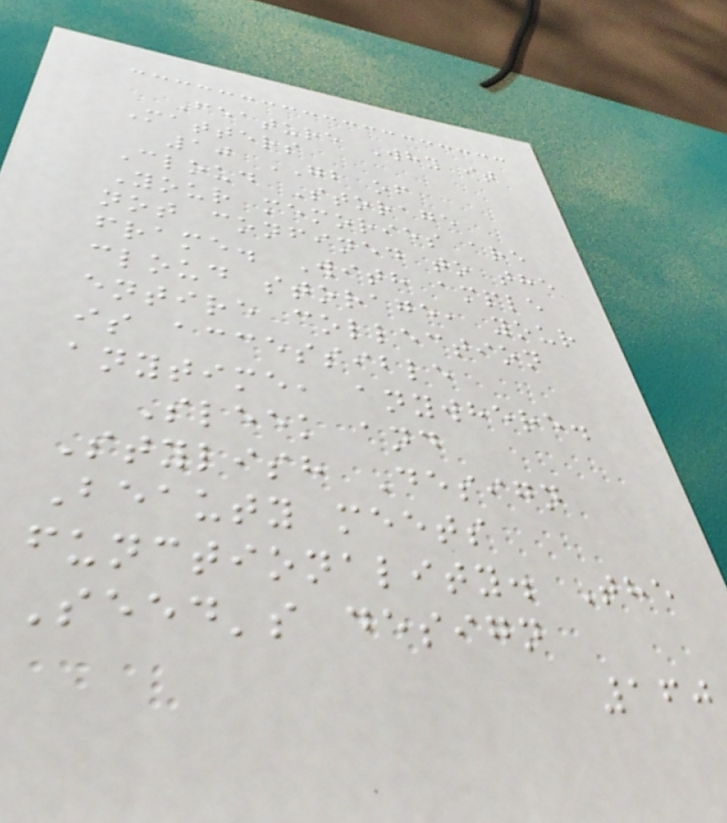Feature Why it
Matters
10 GB of
Cloud Storage
Your memories are
not confined to the
frame. With ample
cloud storage, your
entire collection
is accessible
anytime, anywhere.
Sleek and
Stylish Design
Beauty meets
functionality. The
Seed's design
160
